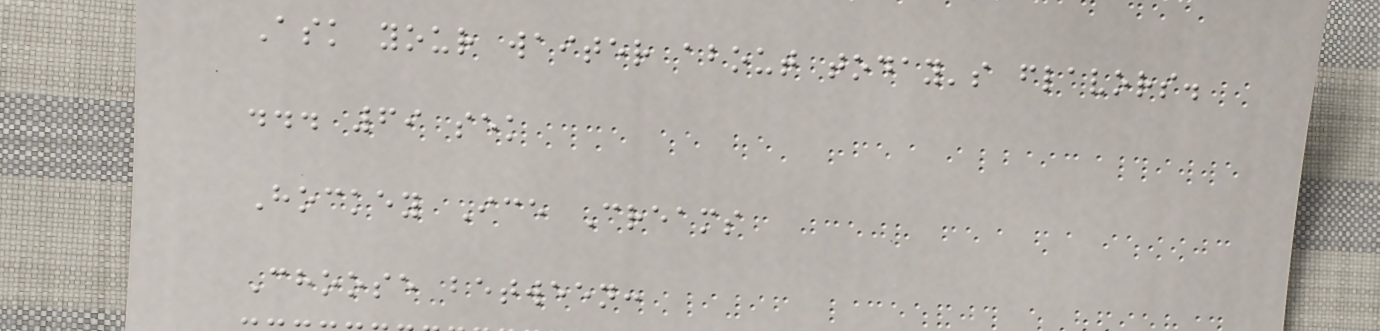Ask your waiter about today's flavors.
... 69 sek
Hockey Ice Creams
Choose between:
